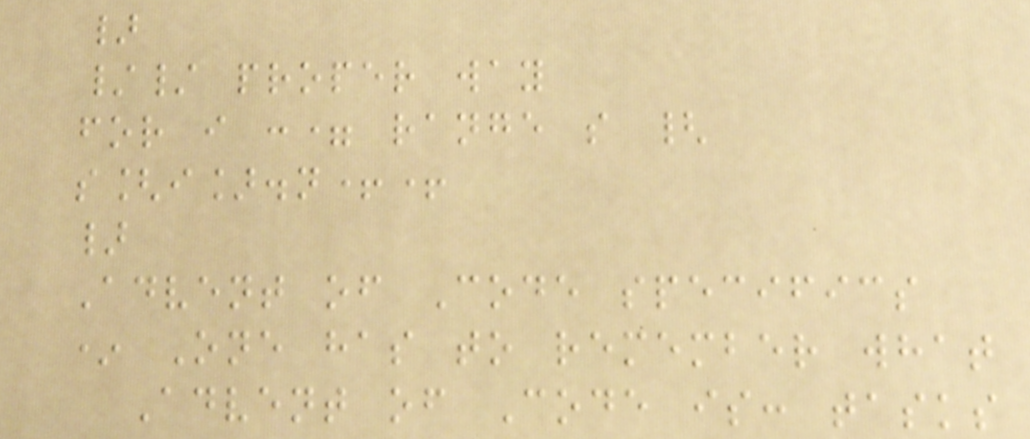}
// proper way
for i := range s {
s[i].n++
}
Advent of Code specifics
* One has to remember what
Advent of Code is: tasks
